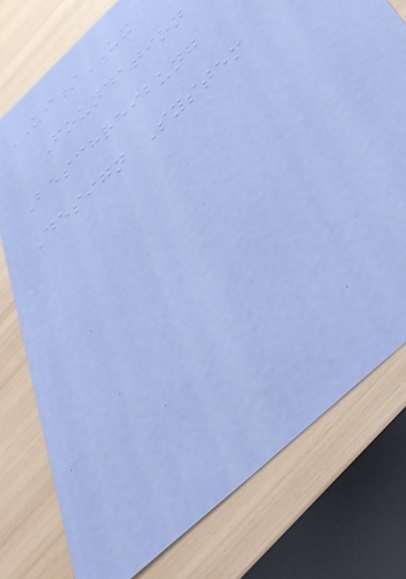UI/UX
Foundation
Beschreibung
Design System
